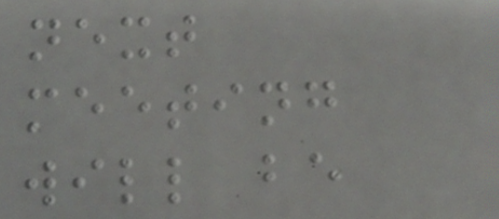next
meeting
will be
